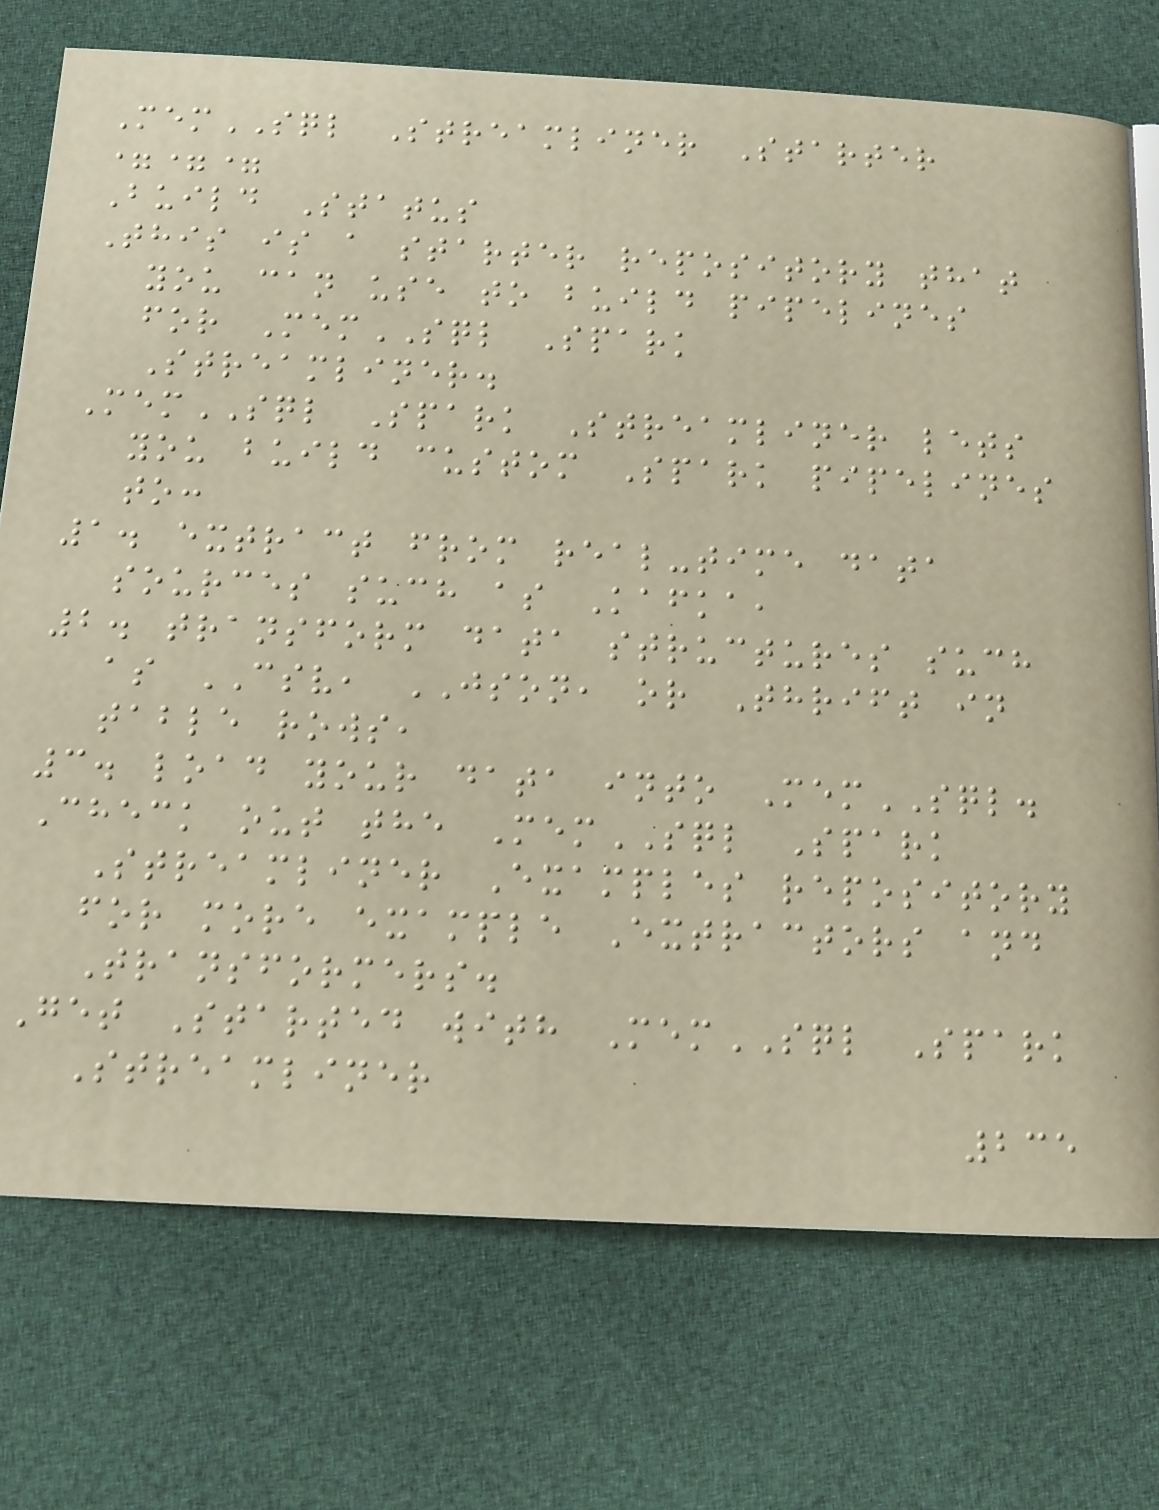MemSQL Streamliner Starter
===
Build Status
This is a starter repository that
you can use to build pipelines
for MemSQL Spark
Streamliner.
MemSQL Spark Streamliner lets
you build custom Spark pipelines
to:
1. extract from real-time data
sources such as Kafka,
2. transform data structures such
as CSV, JSON, or Thrift in
table rows,
3. load your data into MemSQL.
Check out the MemSQL Spark
Streamliner Examples repository
for more example Extractors and
Transformers.
Get Started with MemSQL Spark
Streamliner
235
